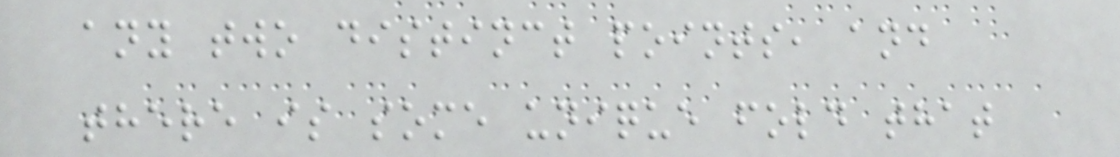any two distinct points, and
there is some unique fold that
